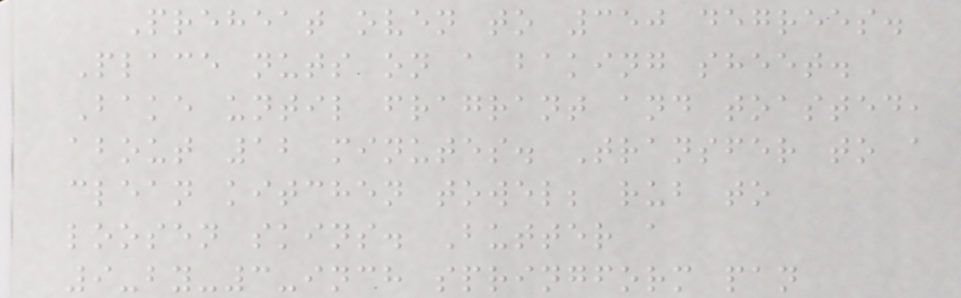Preheat oven to 350 degrees.
Place nuts on a baking sheet.
Bake until fragrant and toasted,
about 12 minutes. Transfer to a
clean kitchen towel; rub to
loosen skins. Butter a
9-by-3-inch springform pan
